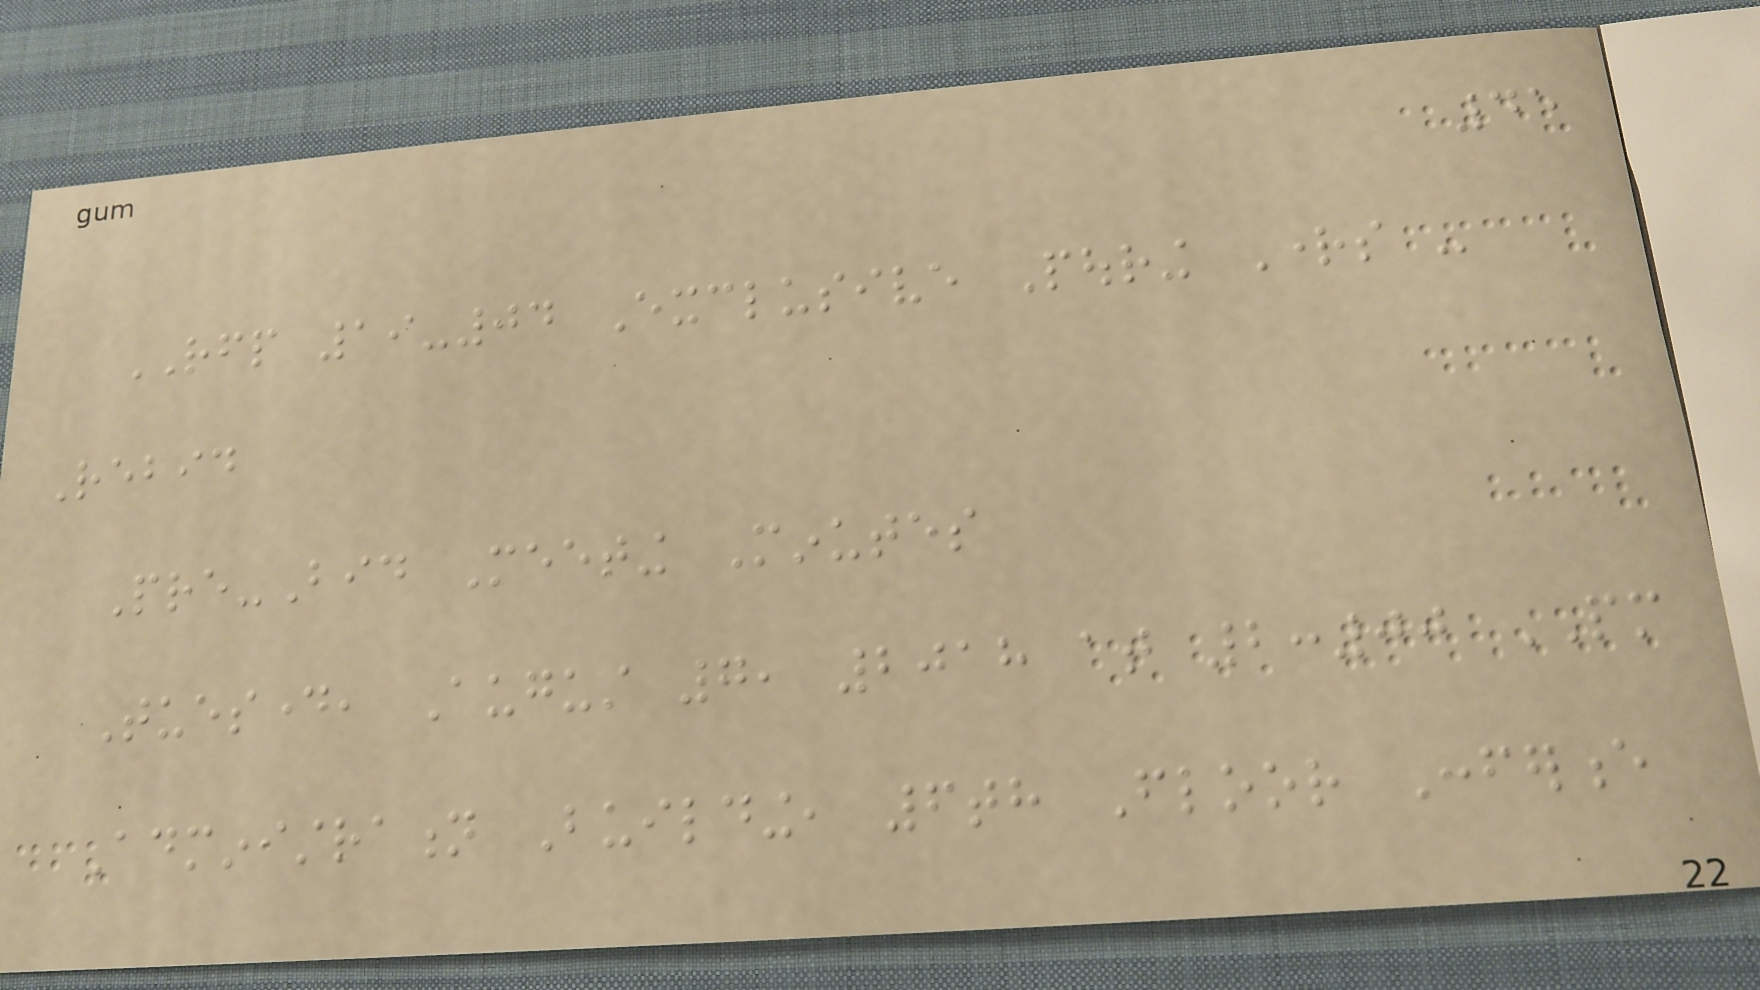45
RFP 19-04 Exclusive Pouring Rights -
Rebid
Pre-Bid Meeting Minutes
Tuesday, August 7, 2018 at 2:00 PM
Administration Building, 6th Floor Conference
